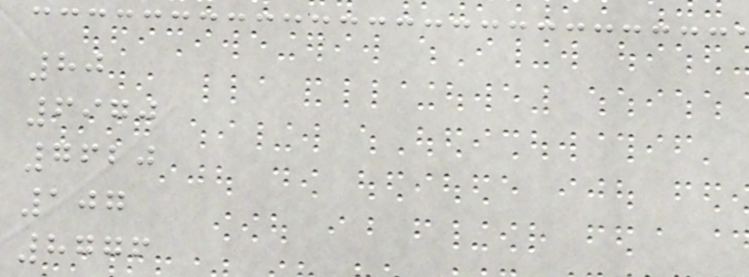80
6970
7620
107
8776
